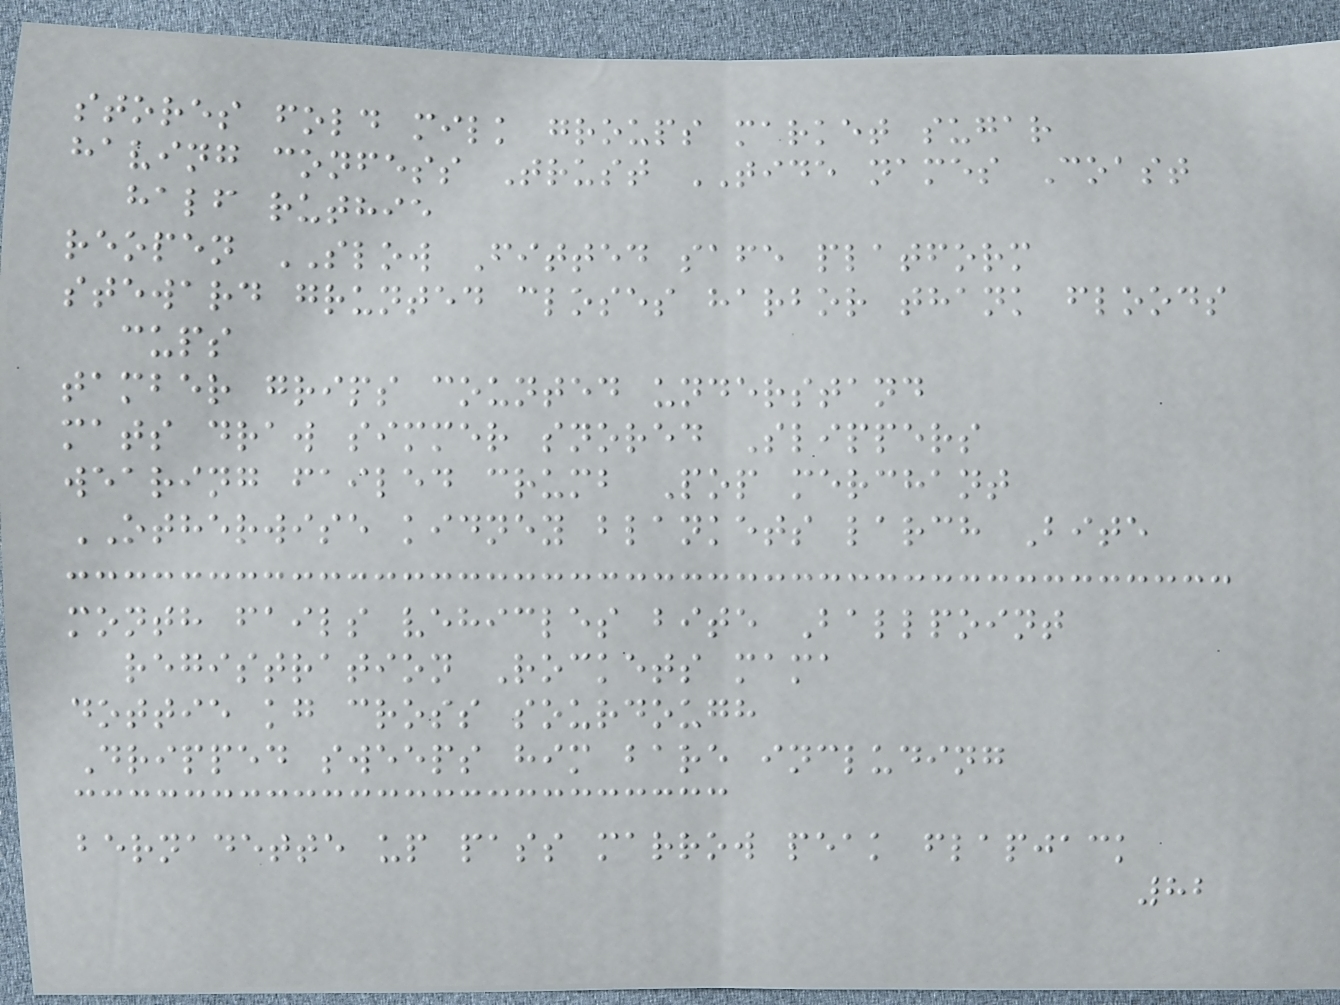stores fold milk groups market sugar
having confess Trust TIDE names Coast
half ruthie
reopen SLOW Fitted safe platform
steward grunted closes harbor thank floods
cups
tamber grips counted understand
mats draw simmer snored Slippers
wearing failed crumb Pop merchant
OTHERWISE kidney blankets larch Bite
month fails vehicles bite Ballpoint
registration Rockets mama
dottie kg cross sourdough
Dripped sweeps him bare including
bernadette up pass marrow peak flapjack
82
